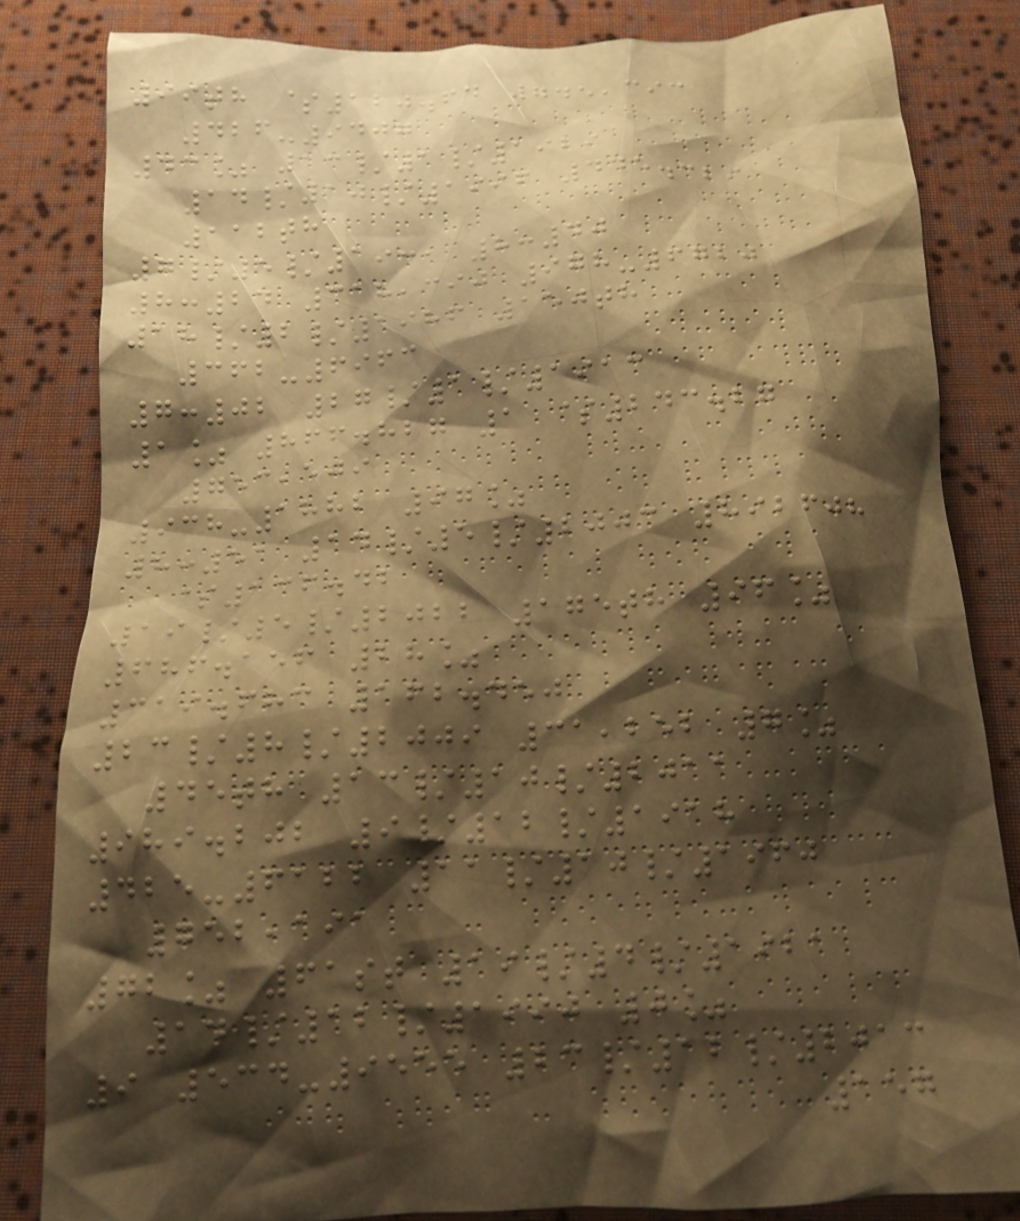99th $120.64 745,393
426-9407
43% 13/1/1929
14/10/1996 445.329
112th
7/5/1931 8:40
8:24 318,390 978-6720
18/2/1986 150th
362-6963
7:02 27/1/1913
1% 866.827 1 $243.27
753,509
938-1882 97%
8:51 14/5/2003 892608
$136.42
19/5/2022 175th 96%
686.156 28%
319.683 162.450
23/8/2009 31,252 7%
45th 13/10/2011
989.202 9/12/1918
425-6122 11/10/1960
752,191
72% 61st 19/4/1921
14/12/1990 0%
9 534-9555 23/12/2013
157
